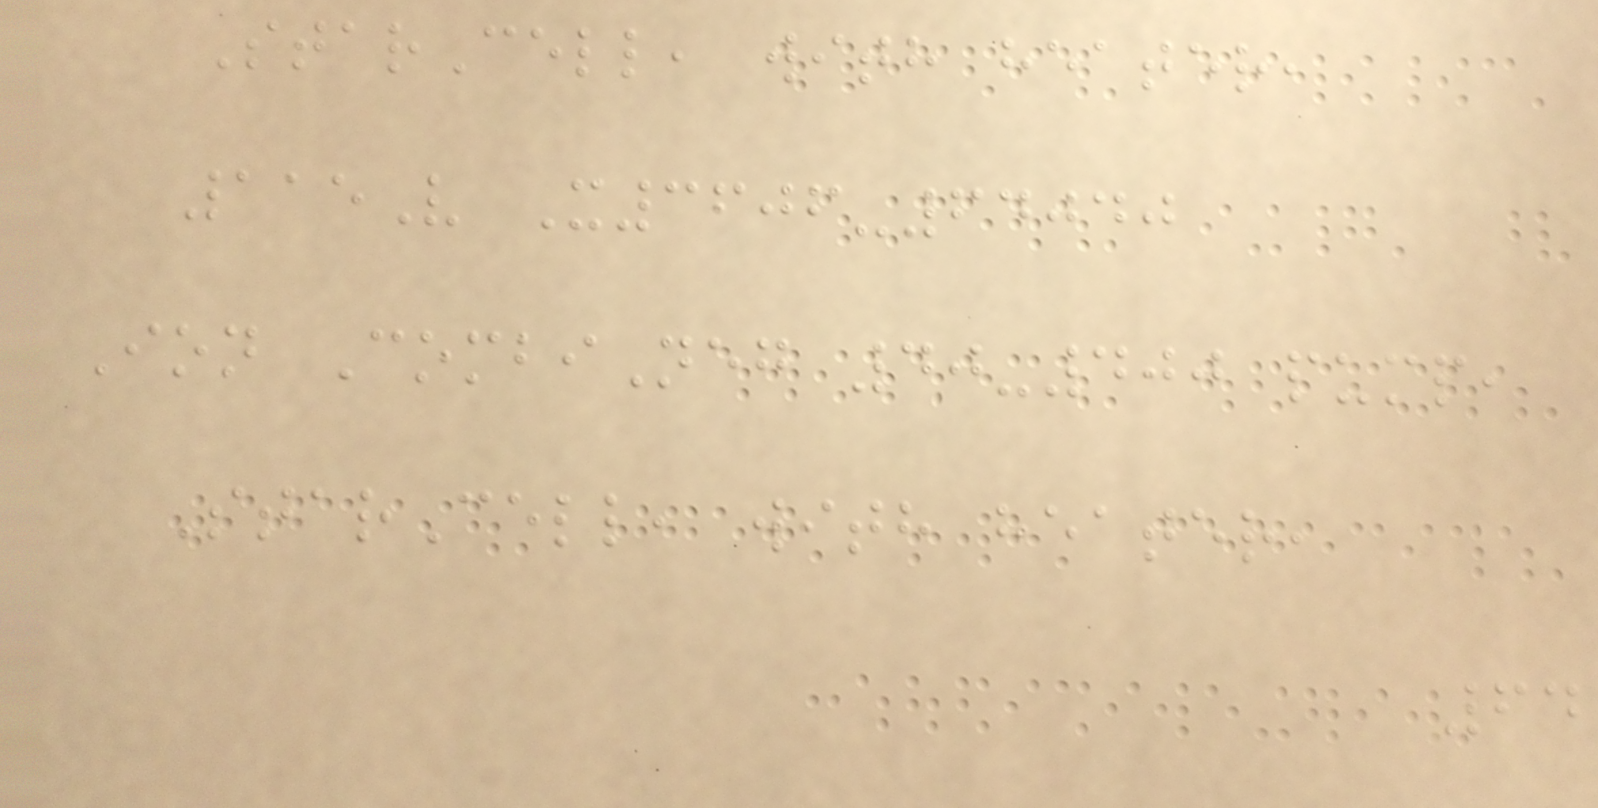StarCell, with heater,
115V X3606-64040
Ion CombiNeg 40-400 pump,
StarCell, with heater,
64
